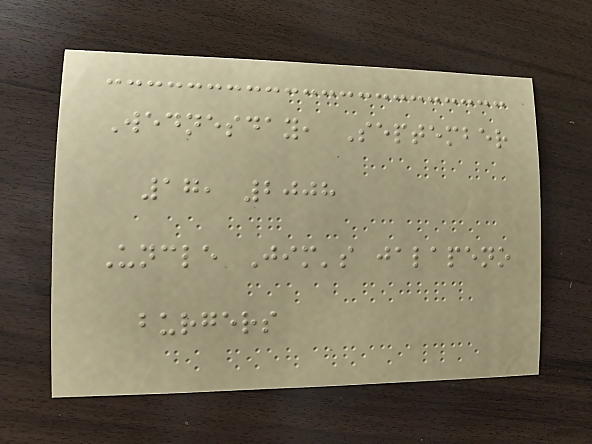Wednesday, September
17, 2008
Uncle Jim's jalapeno
burgers
